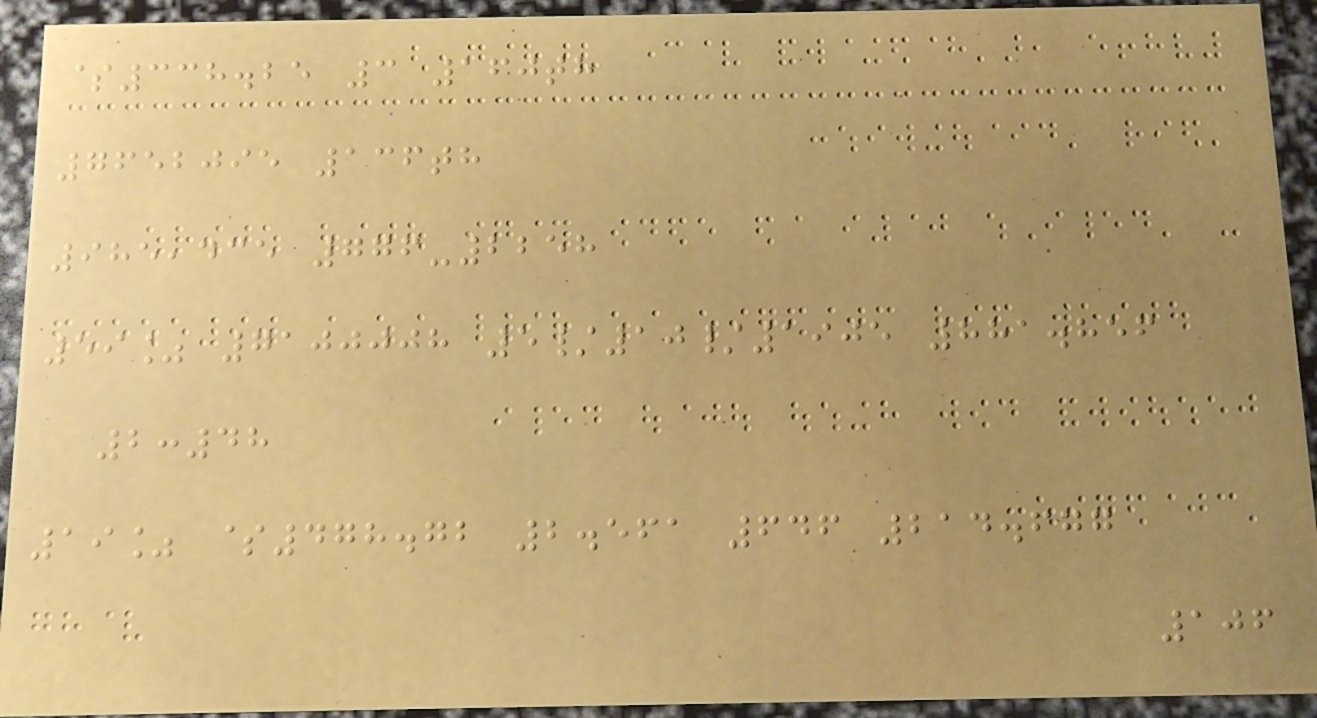$338.25 3 160th
7652095 136th
985,435 776-2258
59% 7100008 5/10/1905 881.856
2:48
19% $478.72 2.561 646 214.677
106
